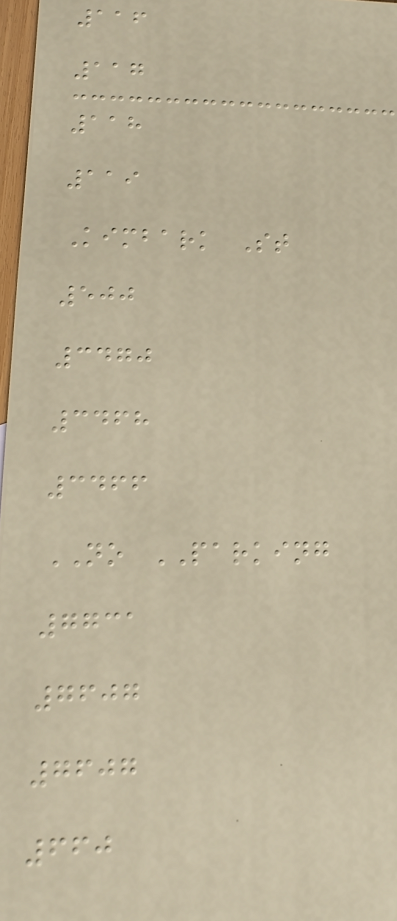116
117
118
119
Kimbark St
500
3470
3468
3466
NO PARKING
7731
7607
7607
660
